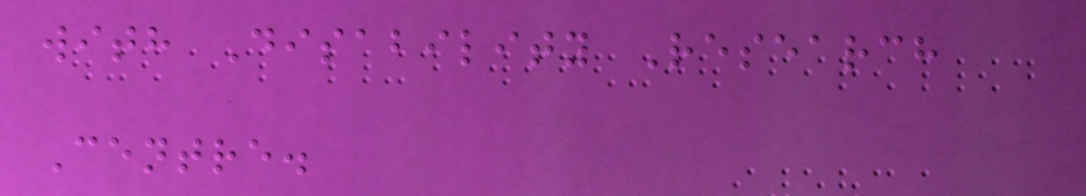with Disability Research
Centre.
